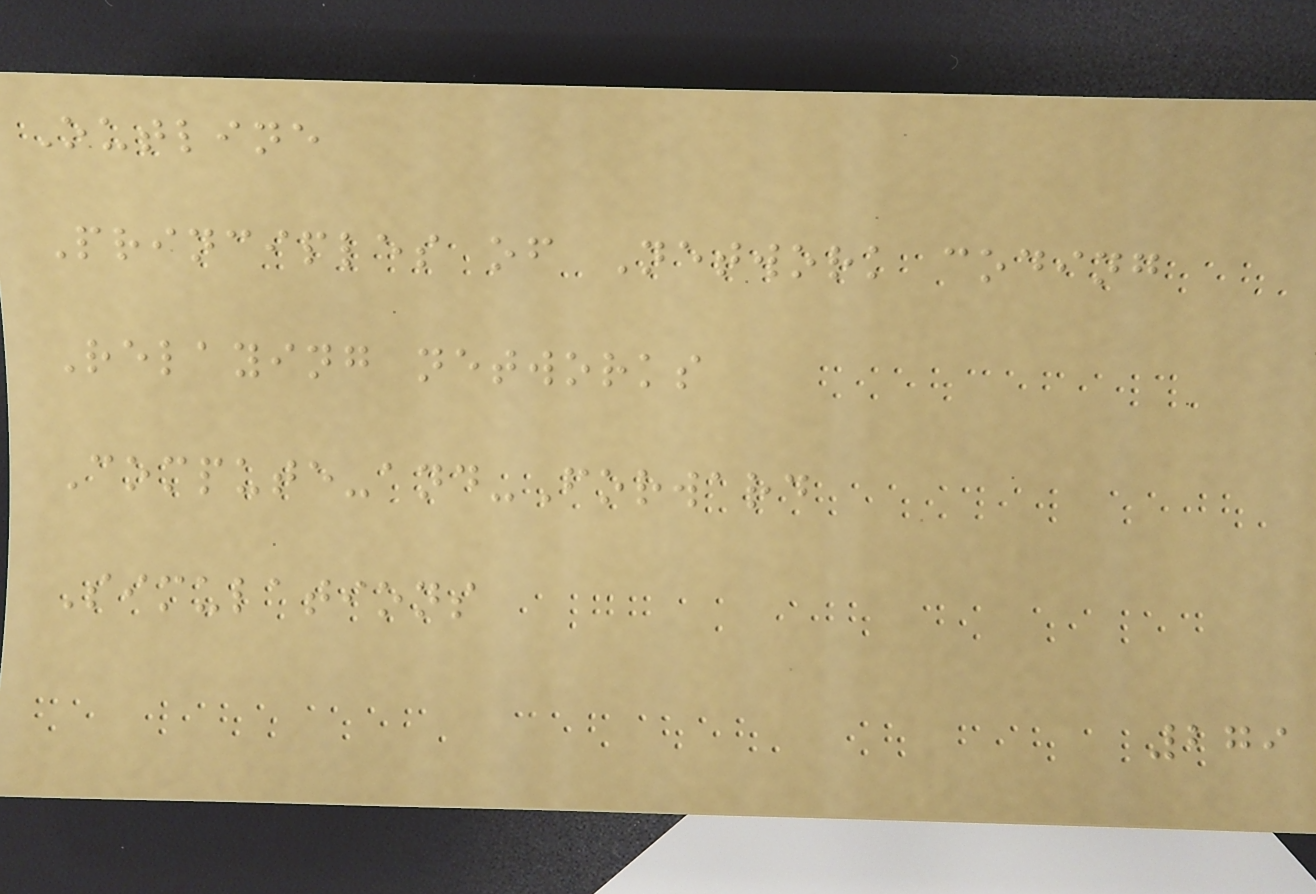Outline
Principles of Network coding
Relaying networks
Compute-and-Forward
Simulations
279
